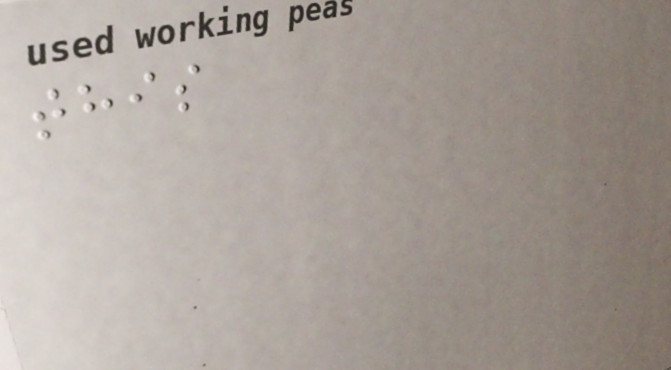this
